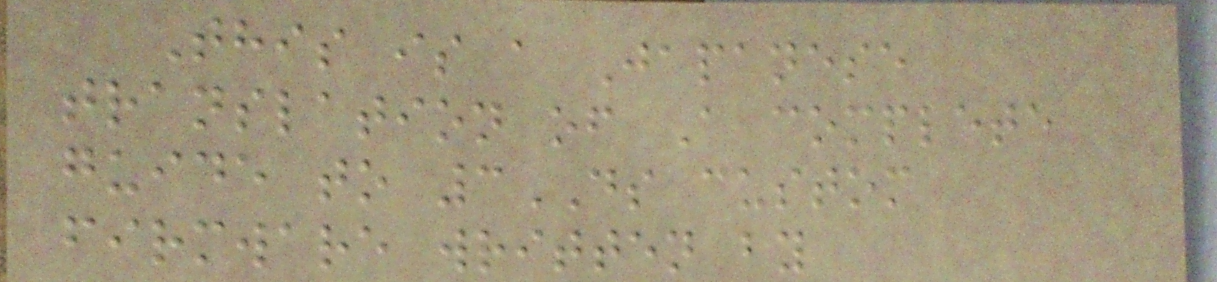This is a Japanese
translation of A complete
guide to 3DS custom
firmware written by
